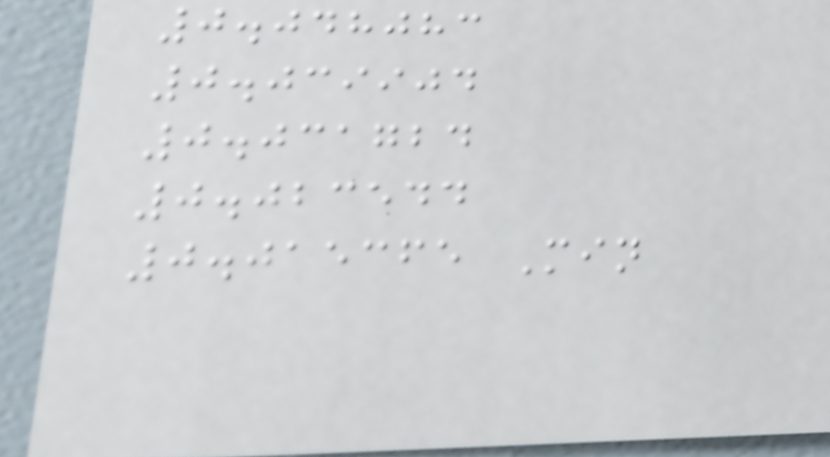0.048083
0.039904
0.031724
0.023544
0.015365 Min
